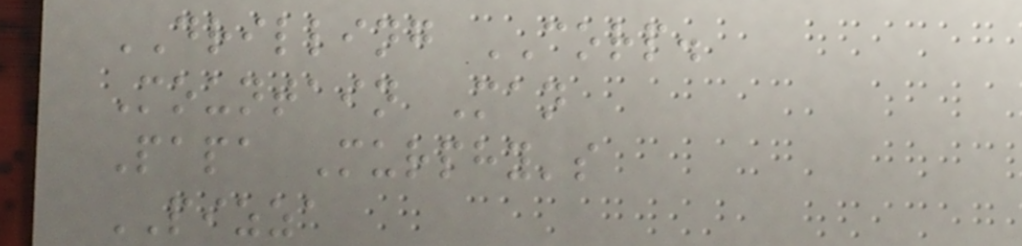DRILLING CORP.
Mountain Man
Papa Murphy's
PIZZA
